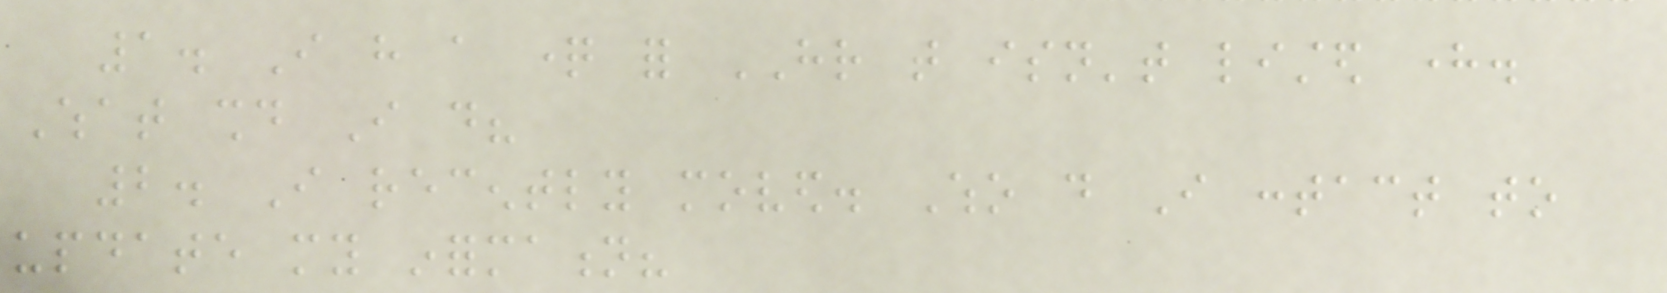1. I have a question for HR that isn't listed here.
What should I do?
2. I recently moved. Who do I contact to
update my information?
